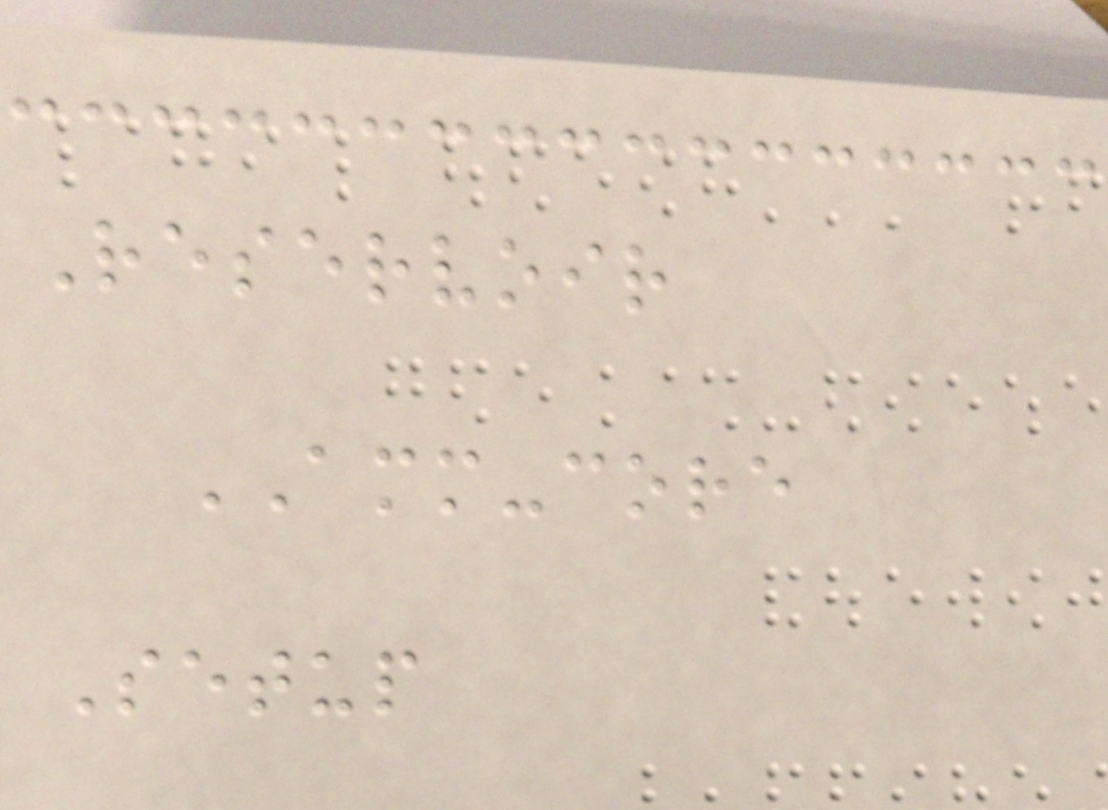Reservoir
AMM-core
Setup
